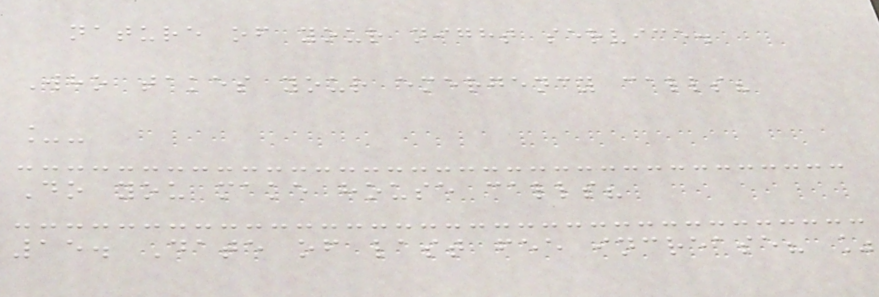nature of your night service.
Who takes your emergency calls?
_-
Do you make house calls?
15. Date of last fee increase? %
